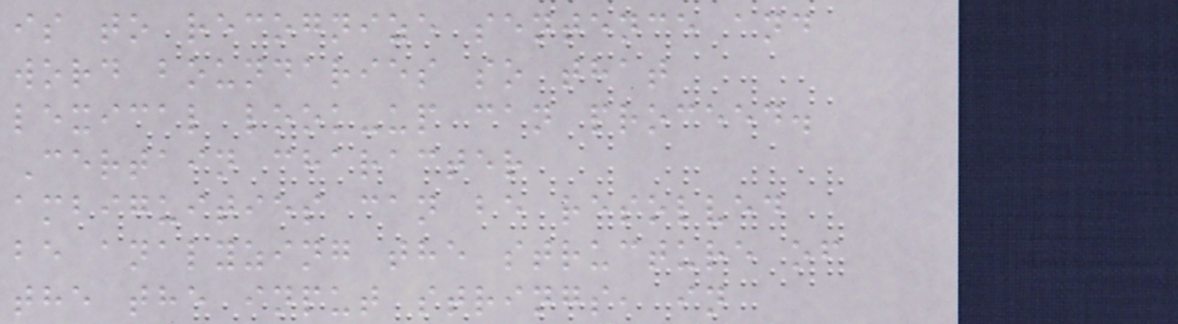is to recognize sentence and
word boundaries so that
lexical look-up can proceed.
Certain character
ambiguities can be resolved
be analyzing the structure of
the the input strings, in
